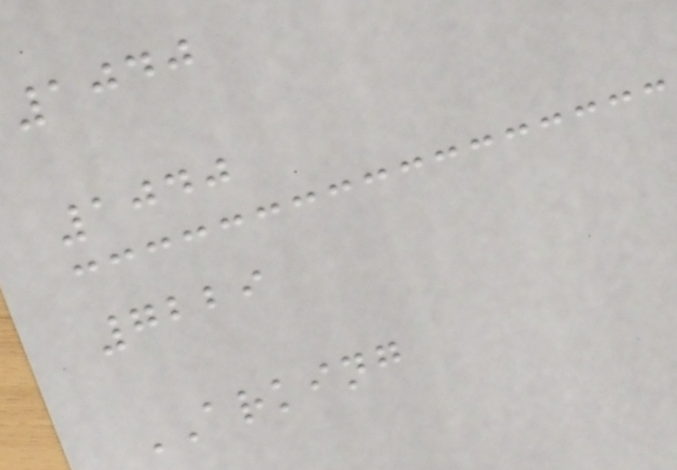1040
1040
7229
ARKING
